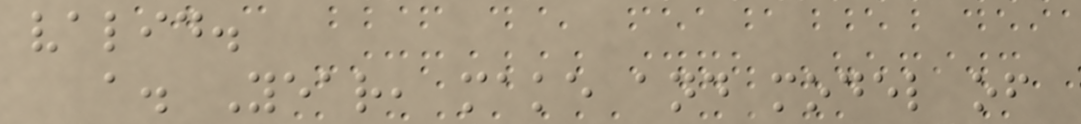valid.
a. Year, make and model of
